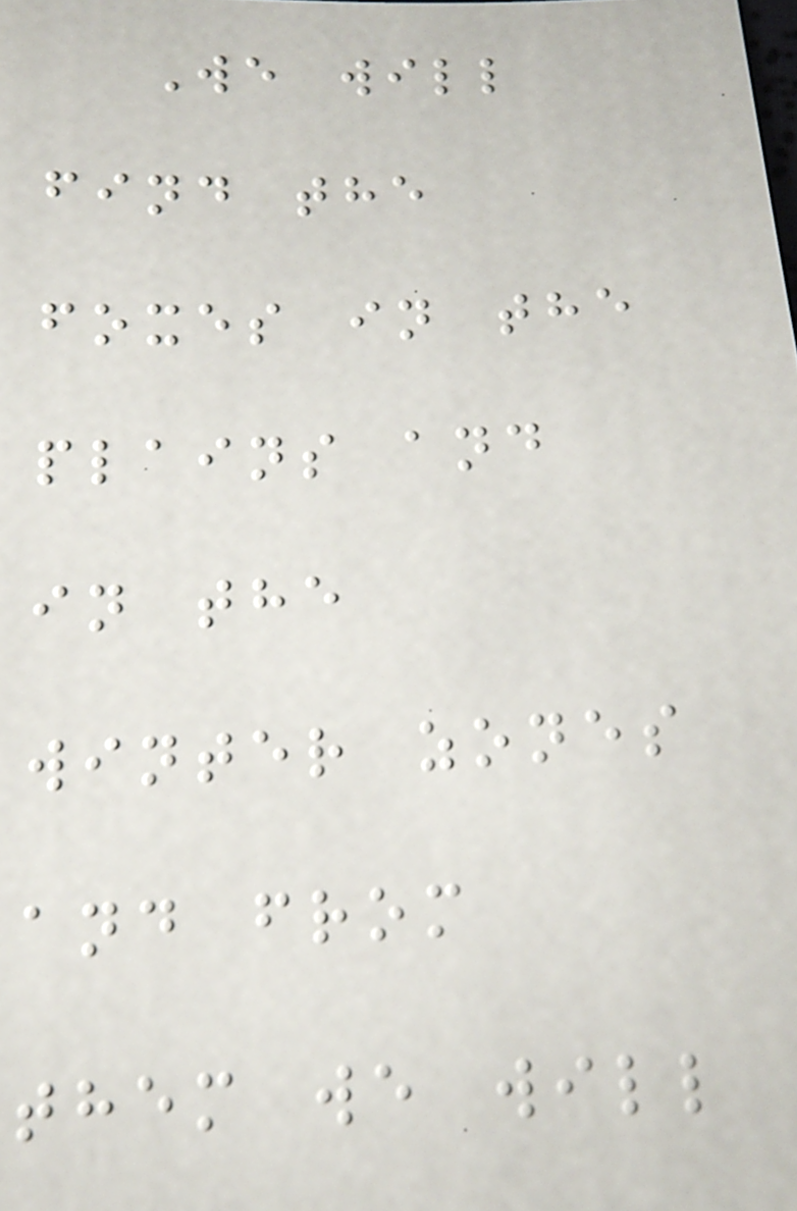We will
find the
foxes in the
plains and
in the
winter zones
and from
them we will
